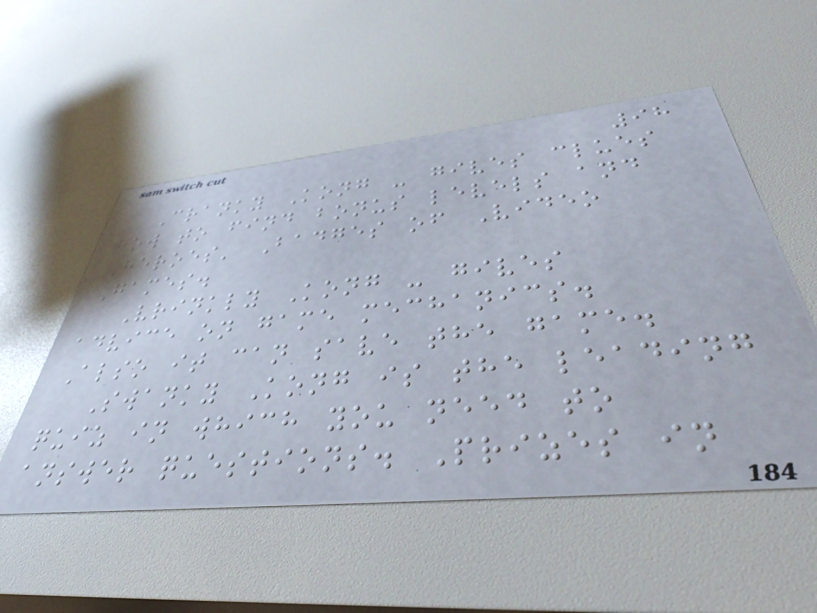98
Cranky Kong - gives clues
how to find bonus levels and
Heroes' Badges of Video
Games.
Vrinkly Kong - gives
advice on game mechanics.
Also it can save the game.
Swanky Kong is the leading
quiz in which you need to
answer questions. Prizes in
